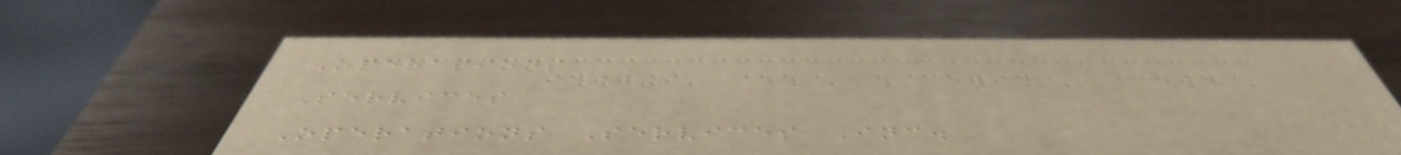Operations
Services
Operations Services Inc.
